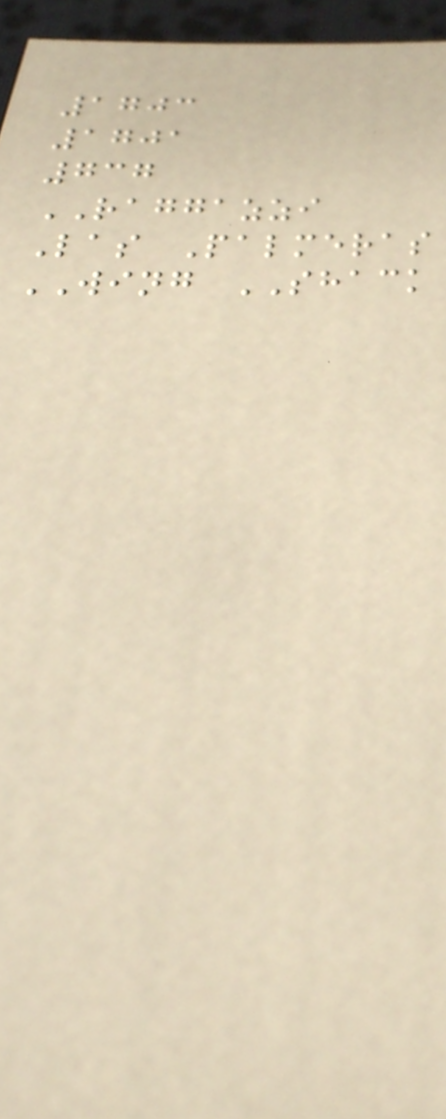1703
1701
737
RAGGAZZI
Las Palmeras
WING SHACK
